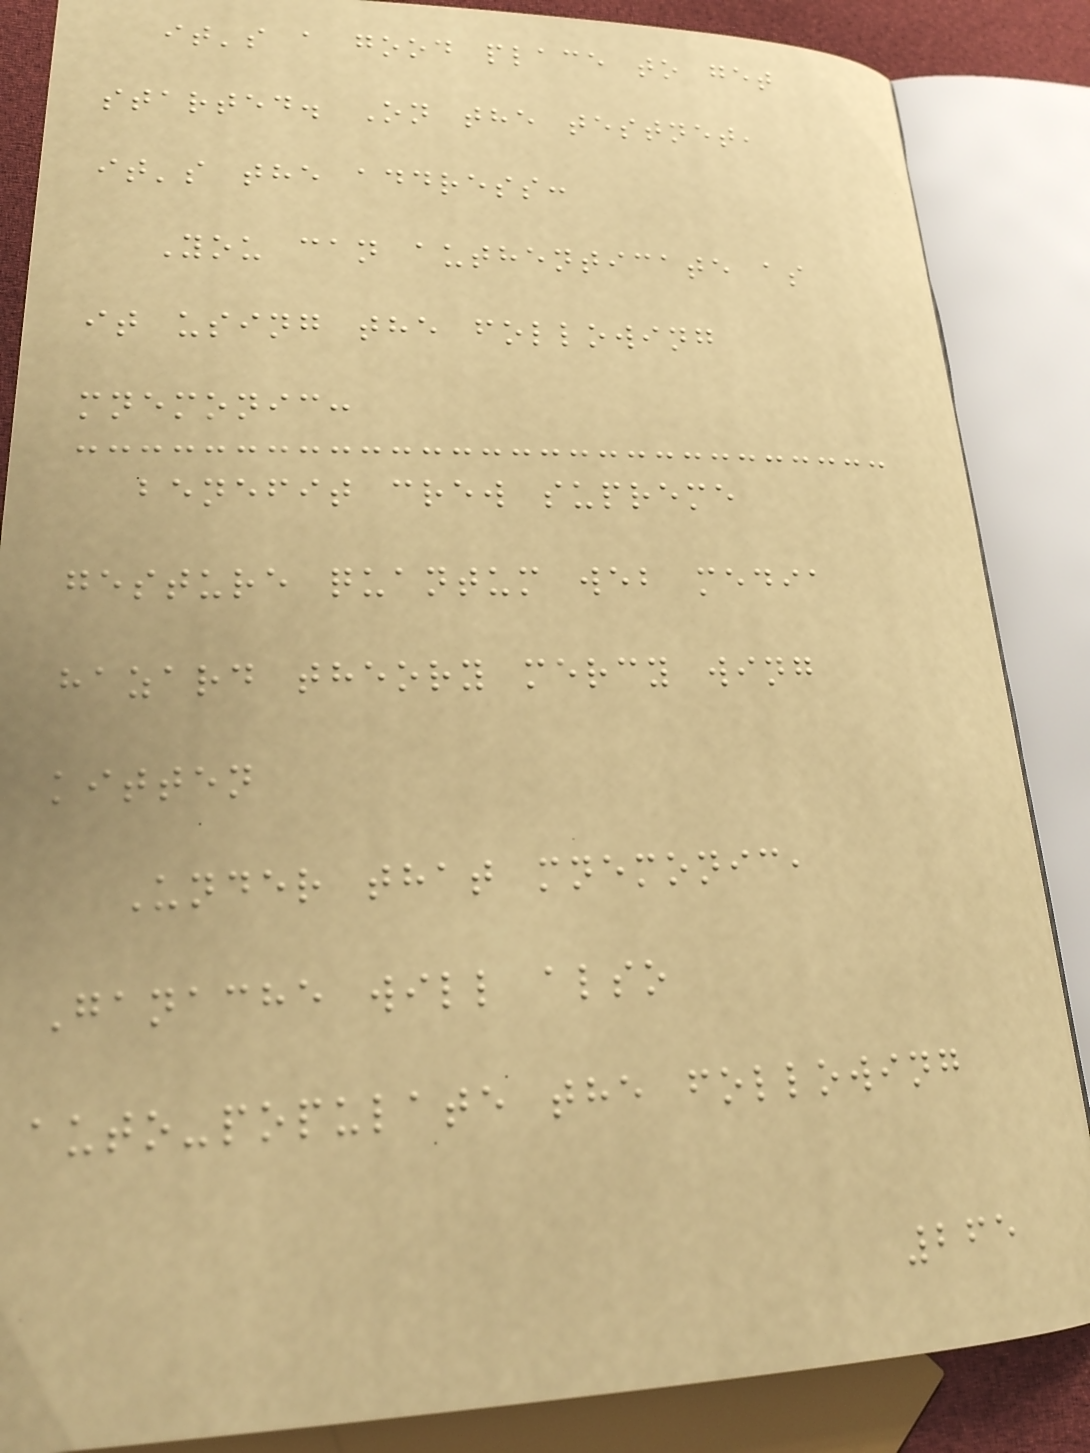it's a good place to get
started. On the testnet,
it's the address:
You can authenticate as
it using the following
mnemonic:
benefit crew supreme
gesture quantum web media
hazard theory mercy wing
kitten
Under that mnemonic,
Ganache will also
auto-populate the following
265
